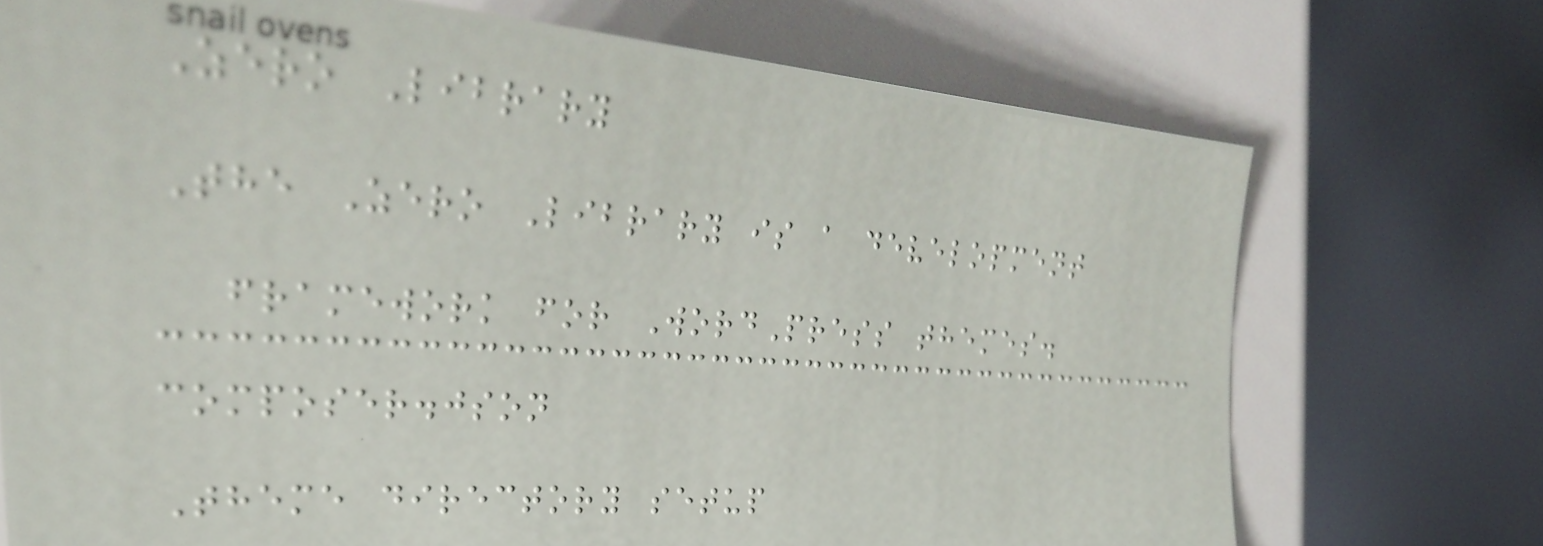Zero Library
The Zero Library is a development
framework for WordPress themes.
composer.json
Theme directory setup
